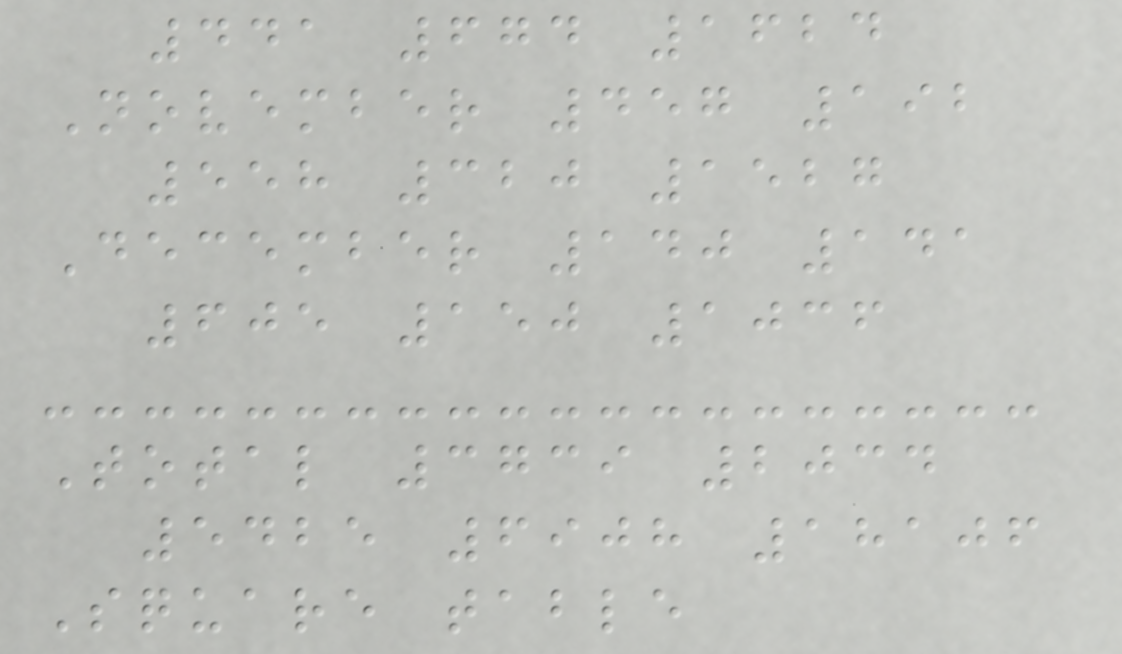441 674 1624
November 457 192
558 320 1527
December 140 141
605 150 1036
Total 3739 2034
5425 6908 18106
Square table
